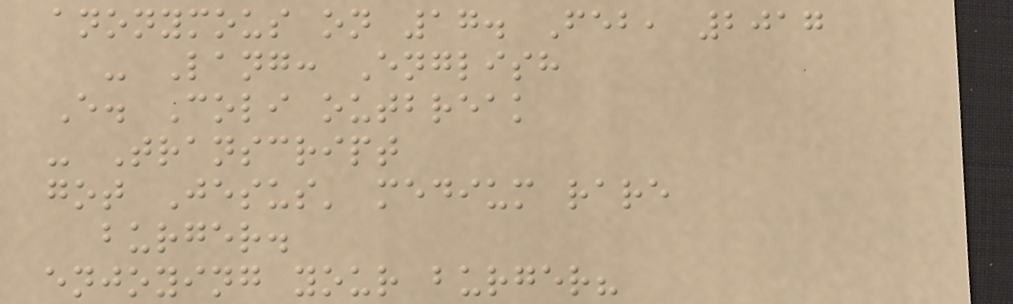anonymous on 17. Feb, 2017
- Lang: English
E. Coli outbreak
- Transcript
got Jesus' medium rare
burger.
enjoying your burger?
